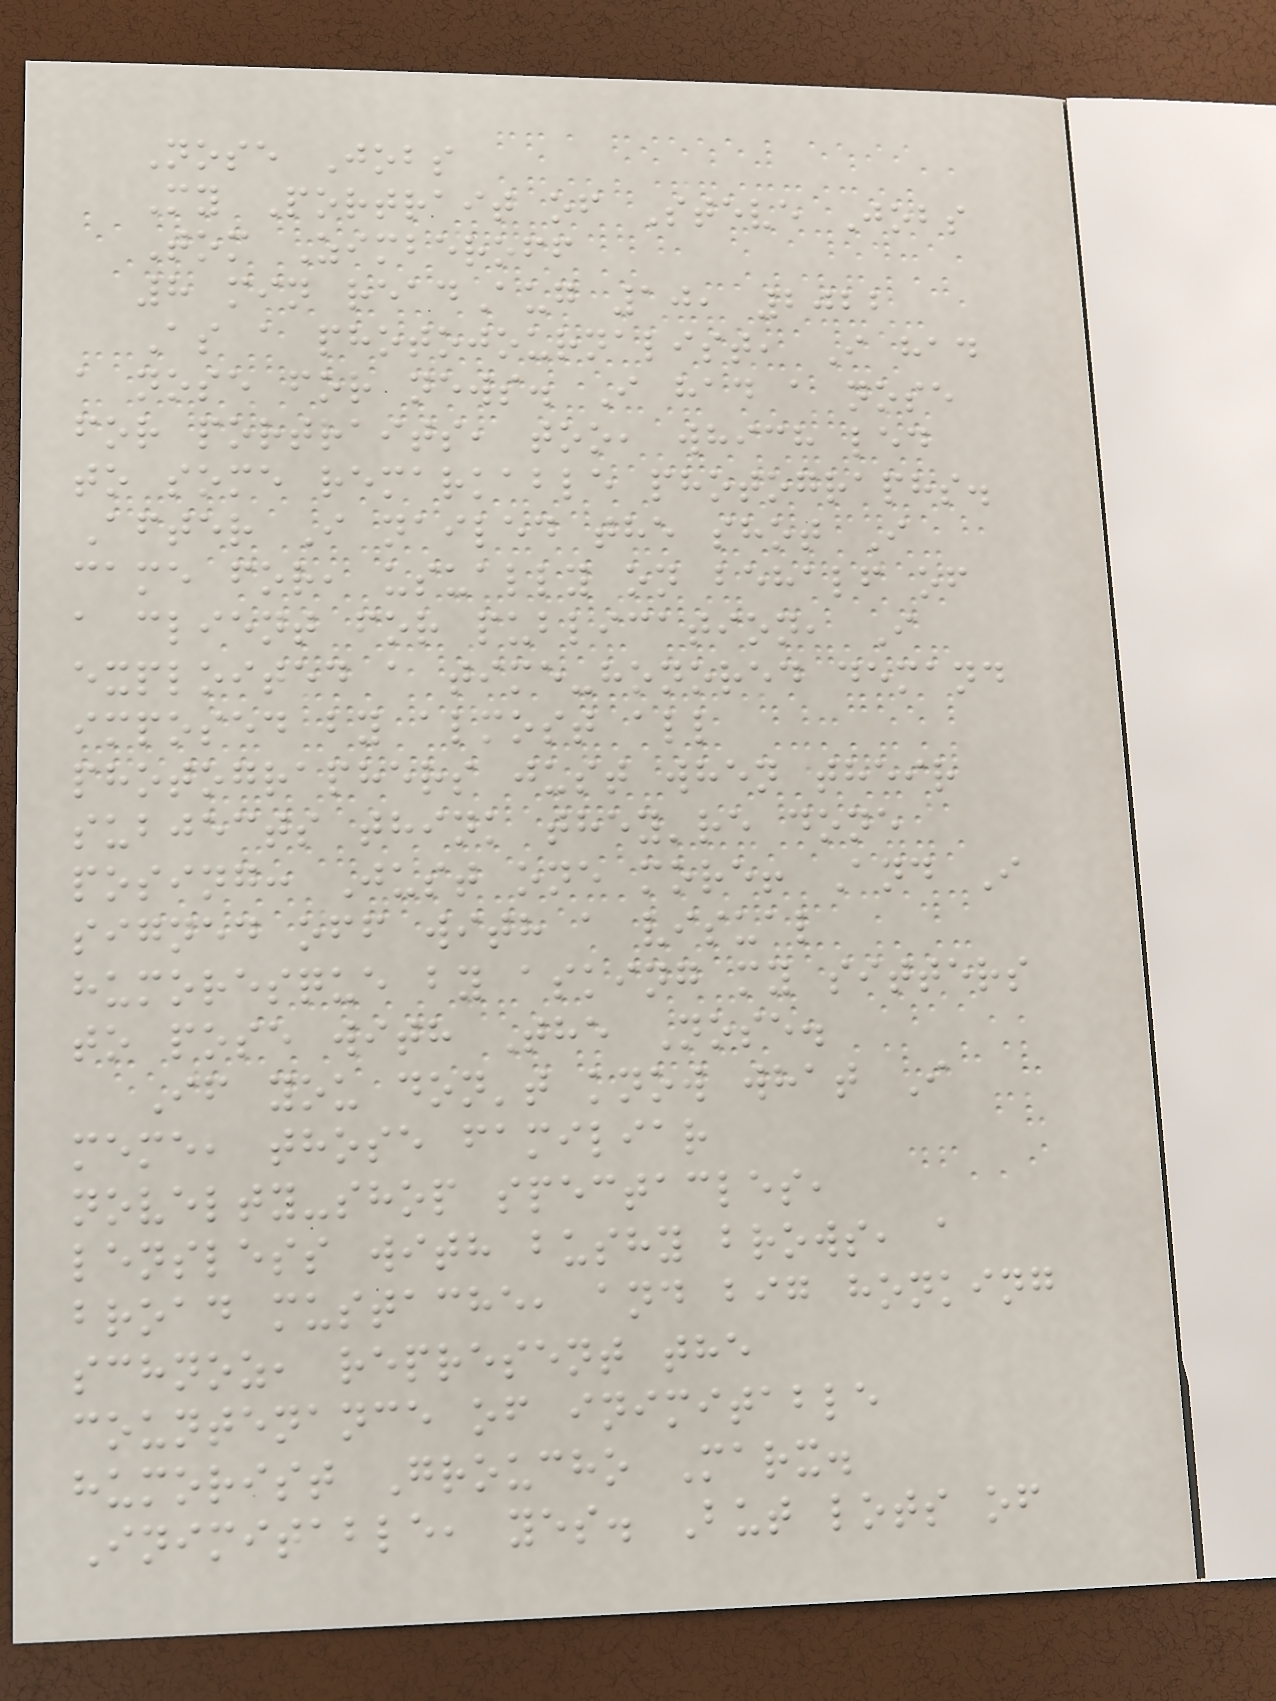Nose Jobs
My Portrait of Steve Jobs
Tom Zimberoff
8 min readAug 10, 2022
As a photojournalist, I had
a nose for news. I had a nose
for portraits, too, which led
to some remarkable photographs.
After I nailed the shot I
came for, usually on behalf of
a client for publication, I
exploited a time-honored demand
imposed by almost all
photographers just when their
subjects think they're done
posing: Just one more! And I
signed off with a visual
humoresque by asking my sitters
to pose with The Nose.
If you don't know what I
meme, those familiar
novelty-shop spectacles,
lensless with bushy brows, a
broad mustache, and big honking
schnoz, represent the
countenance of inimitable
humorist Groucho Marx.
Inimitable, yes. But lots of
